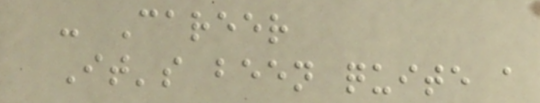- Career
It's been quite a
